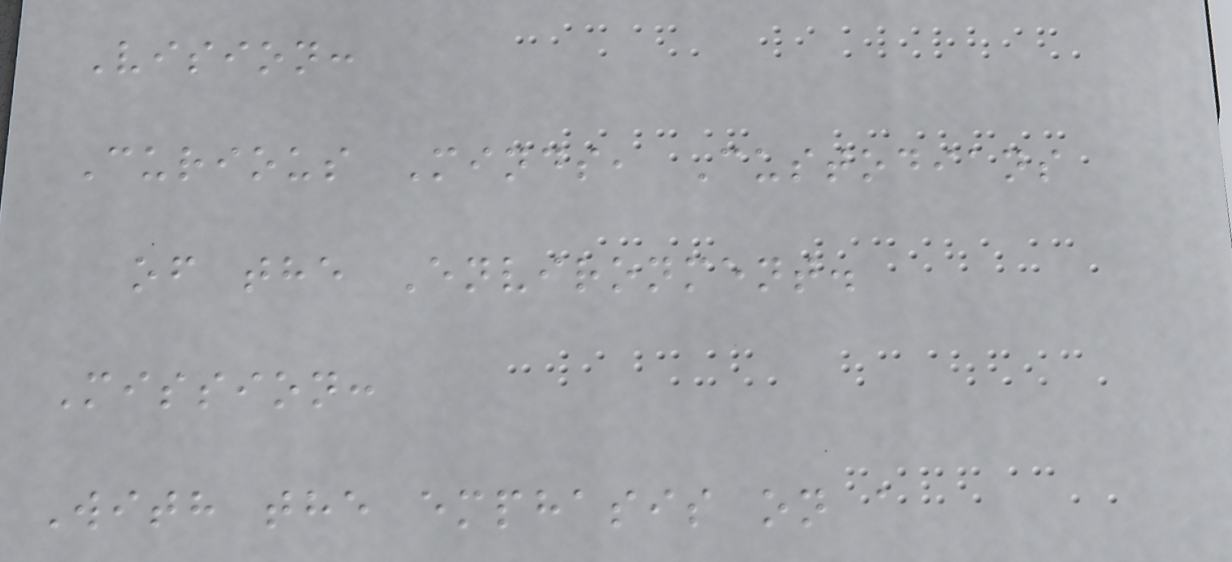Vision:
Curious Minds, Custodians
of the Environment.
Mission:
With the emphasis on a
